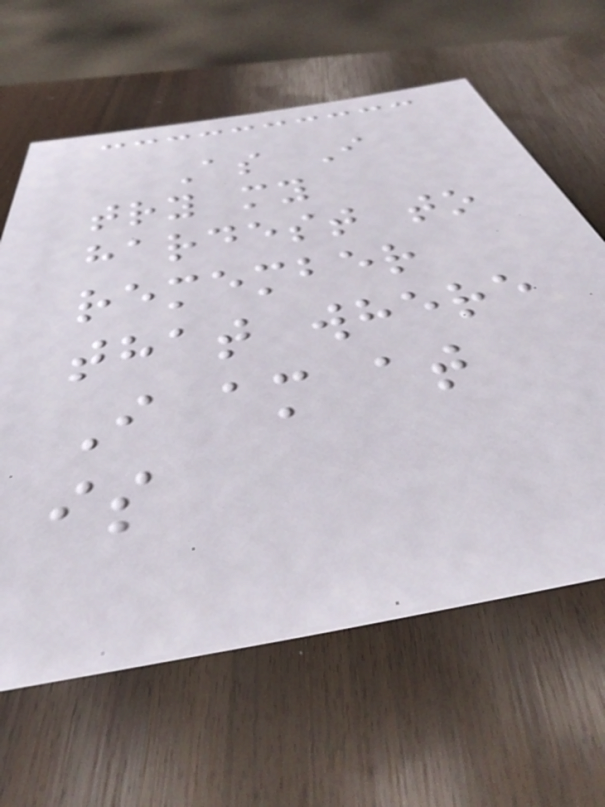As I
try my
hardest to
remember
that where
I am at
is
